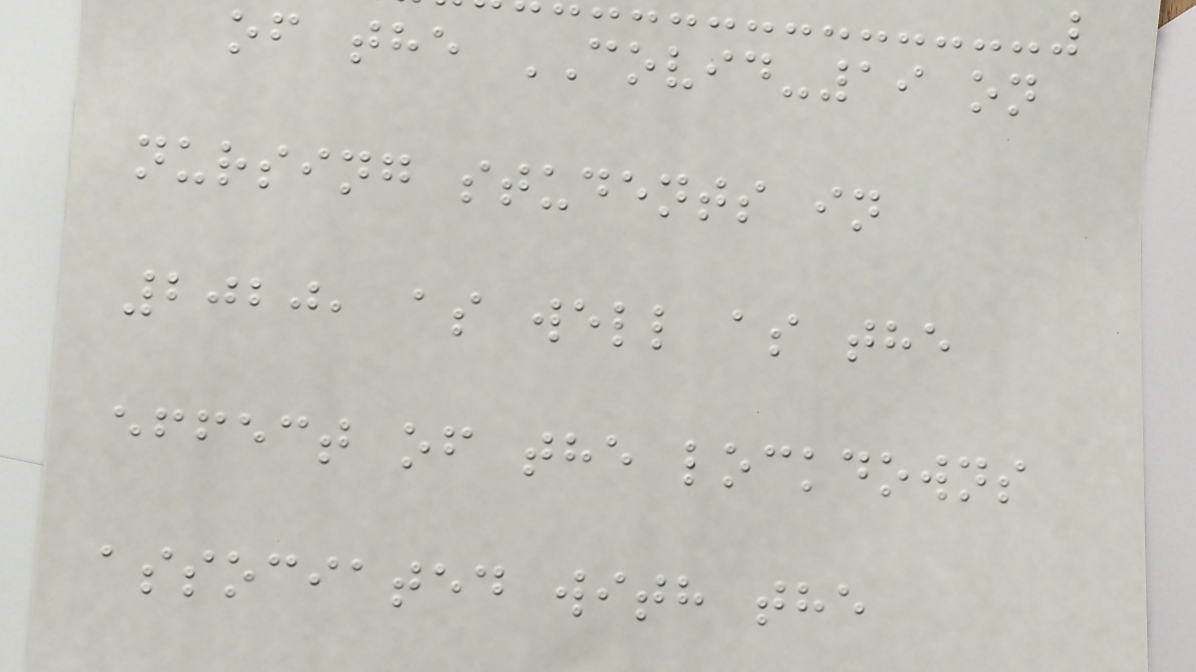of the COVID-19 on
nursing students in
2020, as well as the
effect of the lockdowns
associated with the
